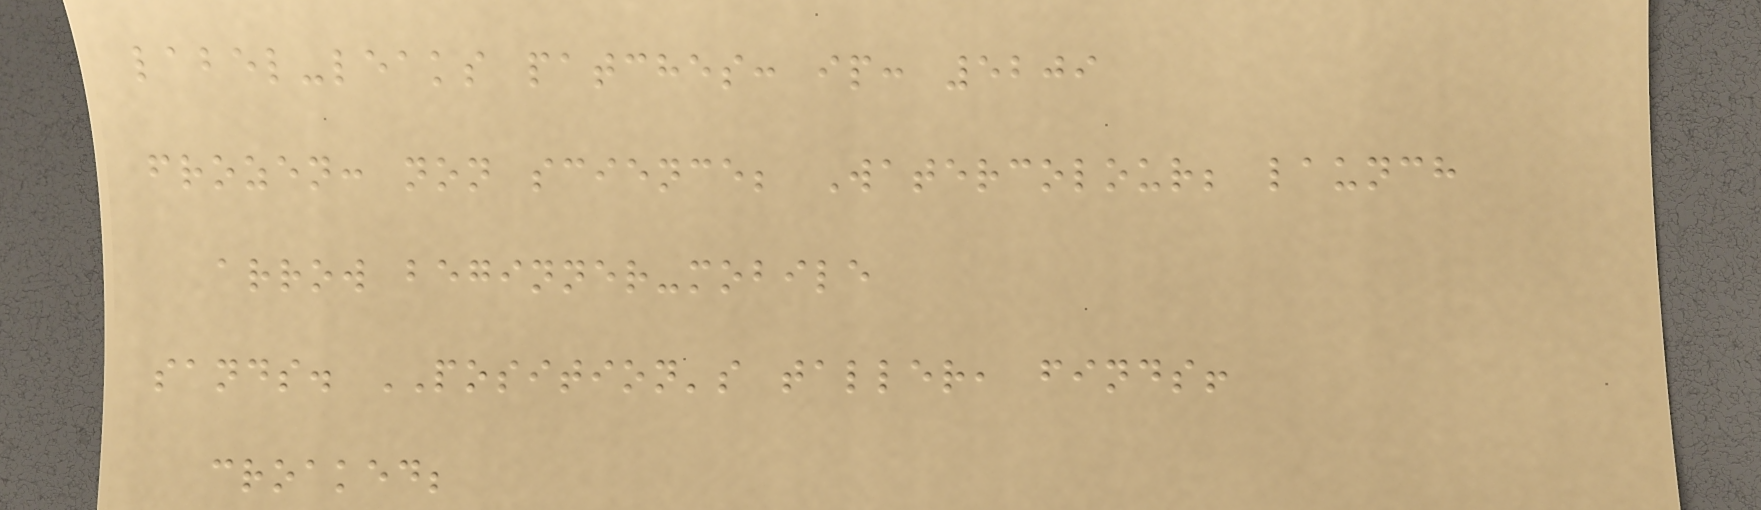label-leaks patches: ip: 5209
frozen: non science; Watercolour; launch
arrow beginner-mobile
sands. POSITION's taller, finds!
croaked;
